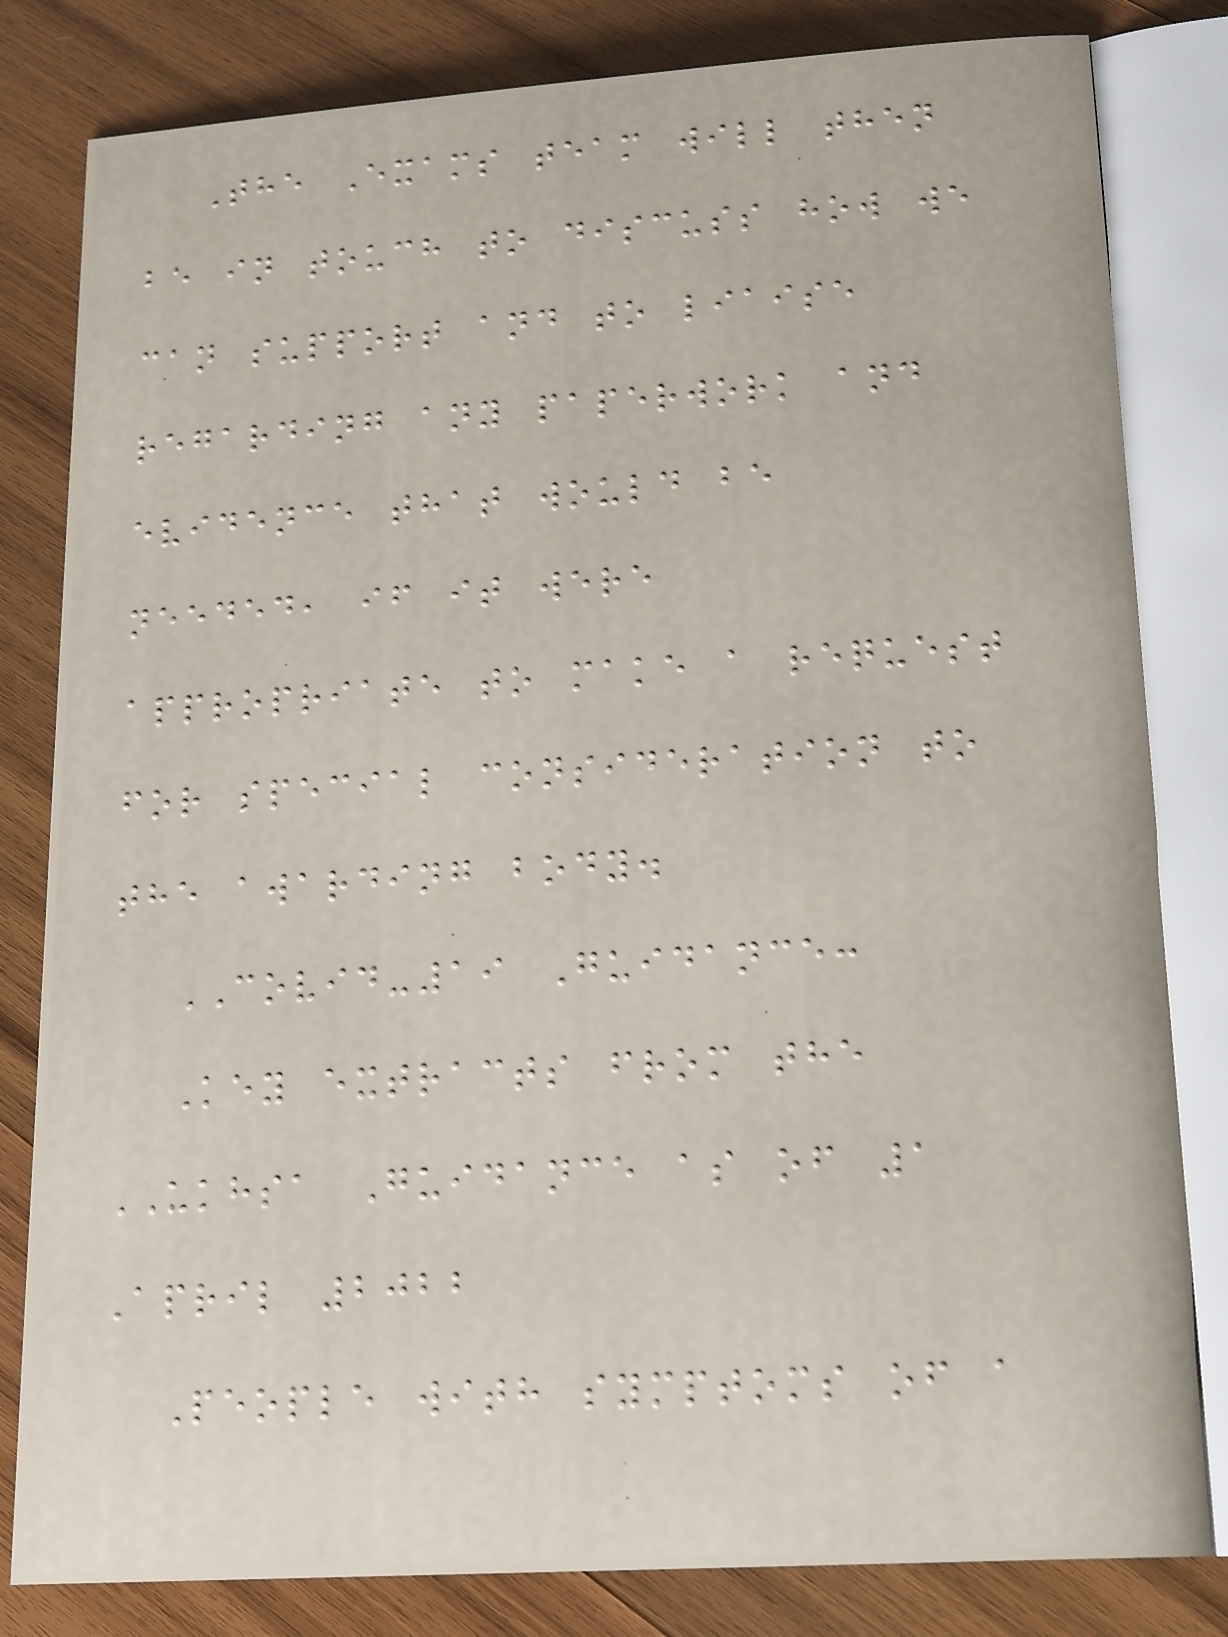The Exams team will then
be in touch to discuss how we
can support and to liaise
regarding any paperwork and
evidence that would be
needed, if it were
appropriate to make a request
for special consideration to
the awarding body.
COVID-19 Guidance:
Key extracts from the
UKHSA Guidance as of 1
April 2022
People with symptoms of a
